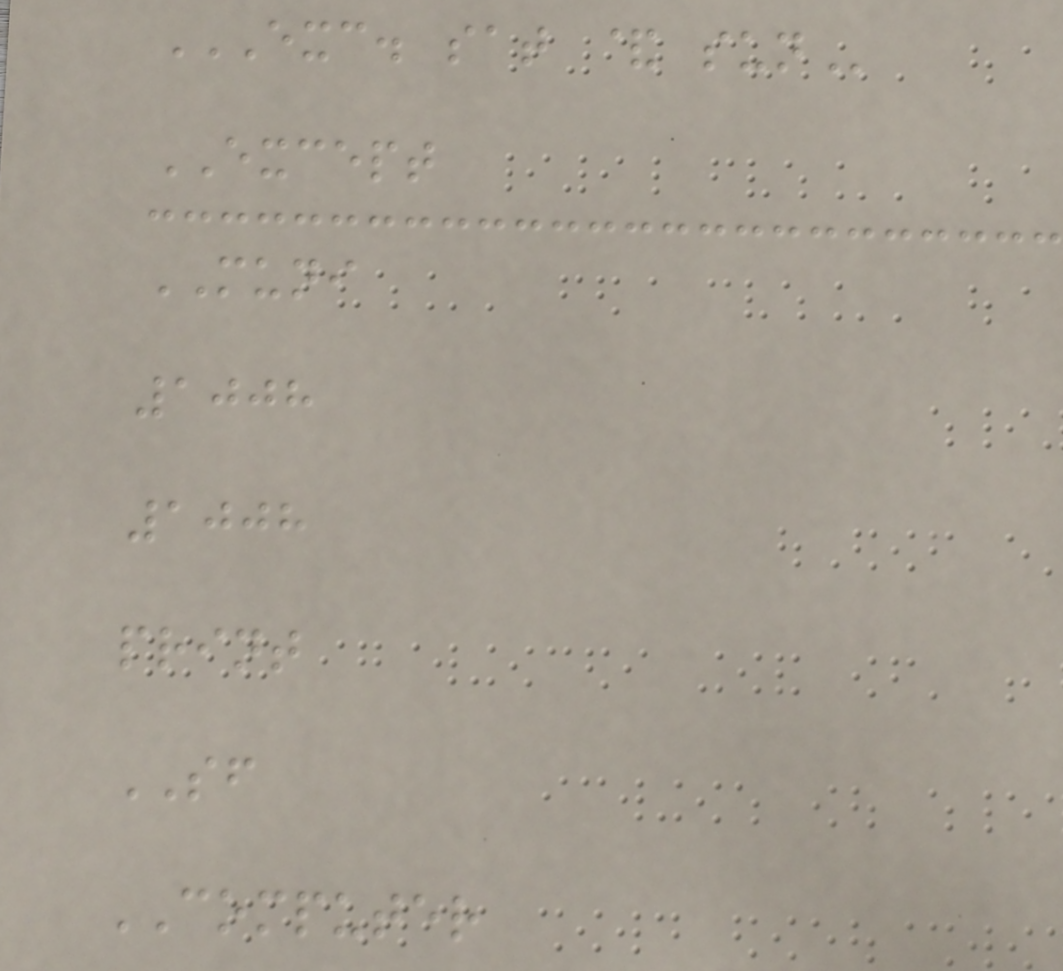EXC. SAT & SUN
EXCEPT
MUNI
1008
1008
print
SF
COMPUTER
